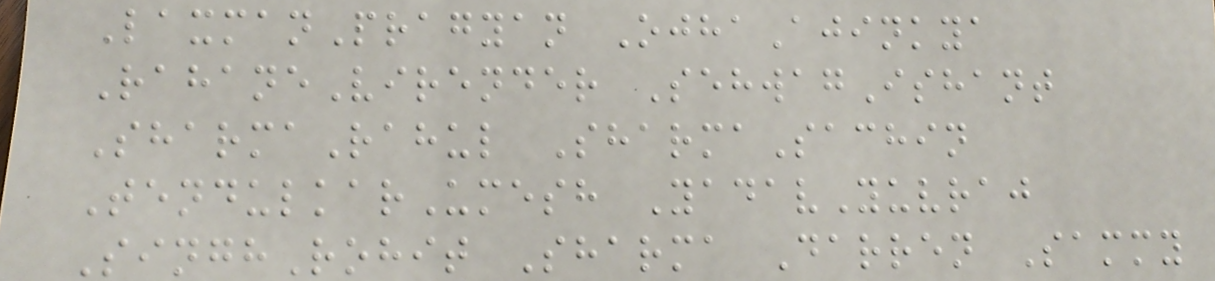LaxmanPragyan OjhaAjinkya
RahaneVirender SehwagIshant
SharmaRahul SharmaSachin
TendulkarUmesh YadavYuvraj
SinghRohit Sharma Darren Sammy
